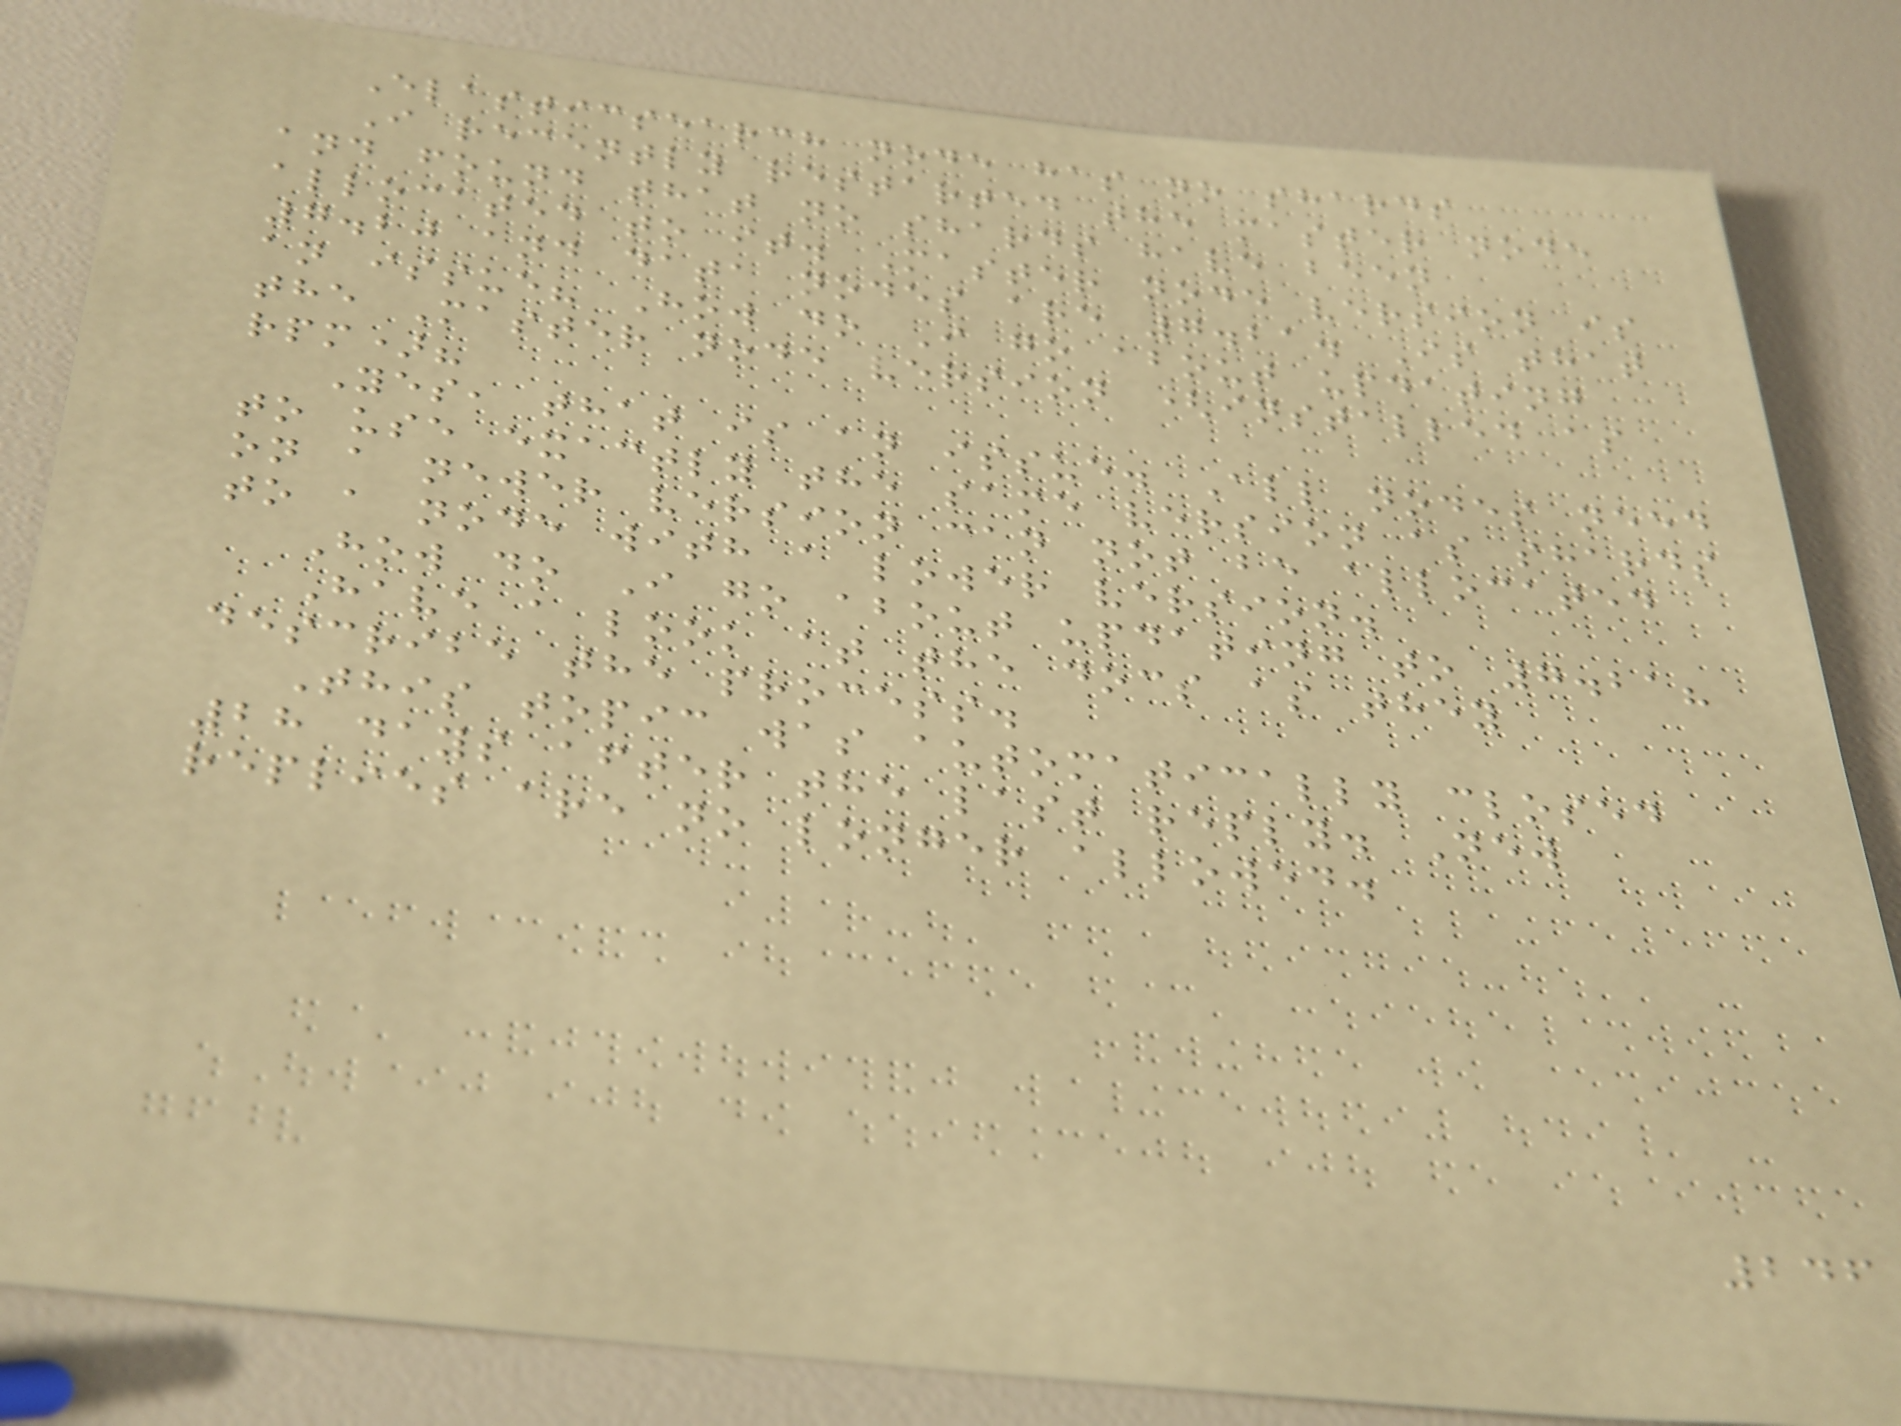Elasticsearch node has no shards
I recently restarted the master node
and found that no shards have been
allocated to it. Master node version is
7.20 and data nodes are 7.21. Is that
an issue? How do I go about updating
the Master node version (installed as
rpm)?
Yes, that is an issue. All nodes need
to use exactly the same version as shards
on a newer version can not be allocated
to a node with a lower version.
How do I go about updating to 7.21?
Have a look at the docs as they
describe the process.
This topic was automatically closed
28 days after the last reply. New
replies are no longer allowed.
246
